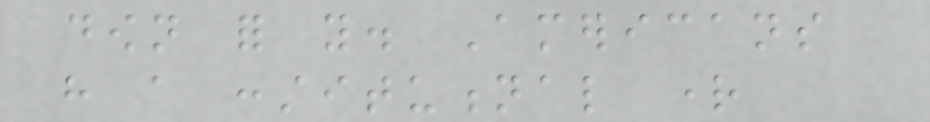down for you. Americans
have a constitutional right
